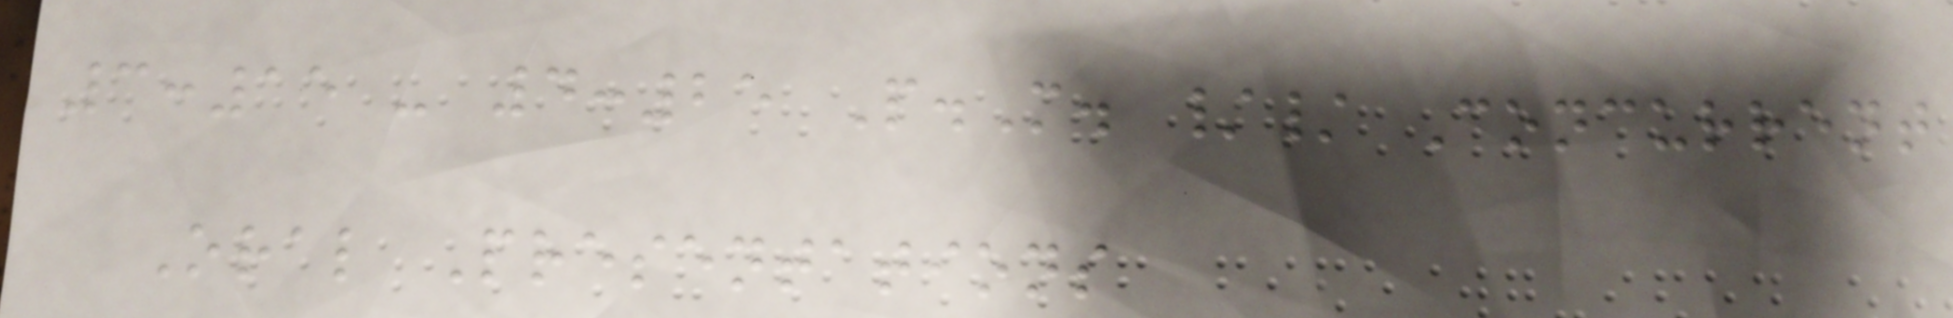3:15 - 4:25 P.M. // Concurrent
Oral Presentations
